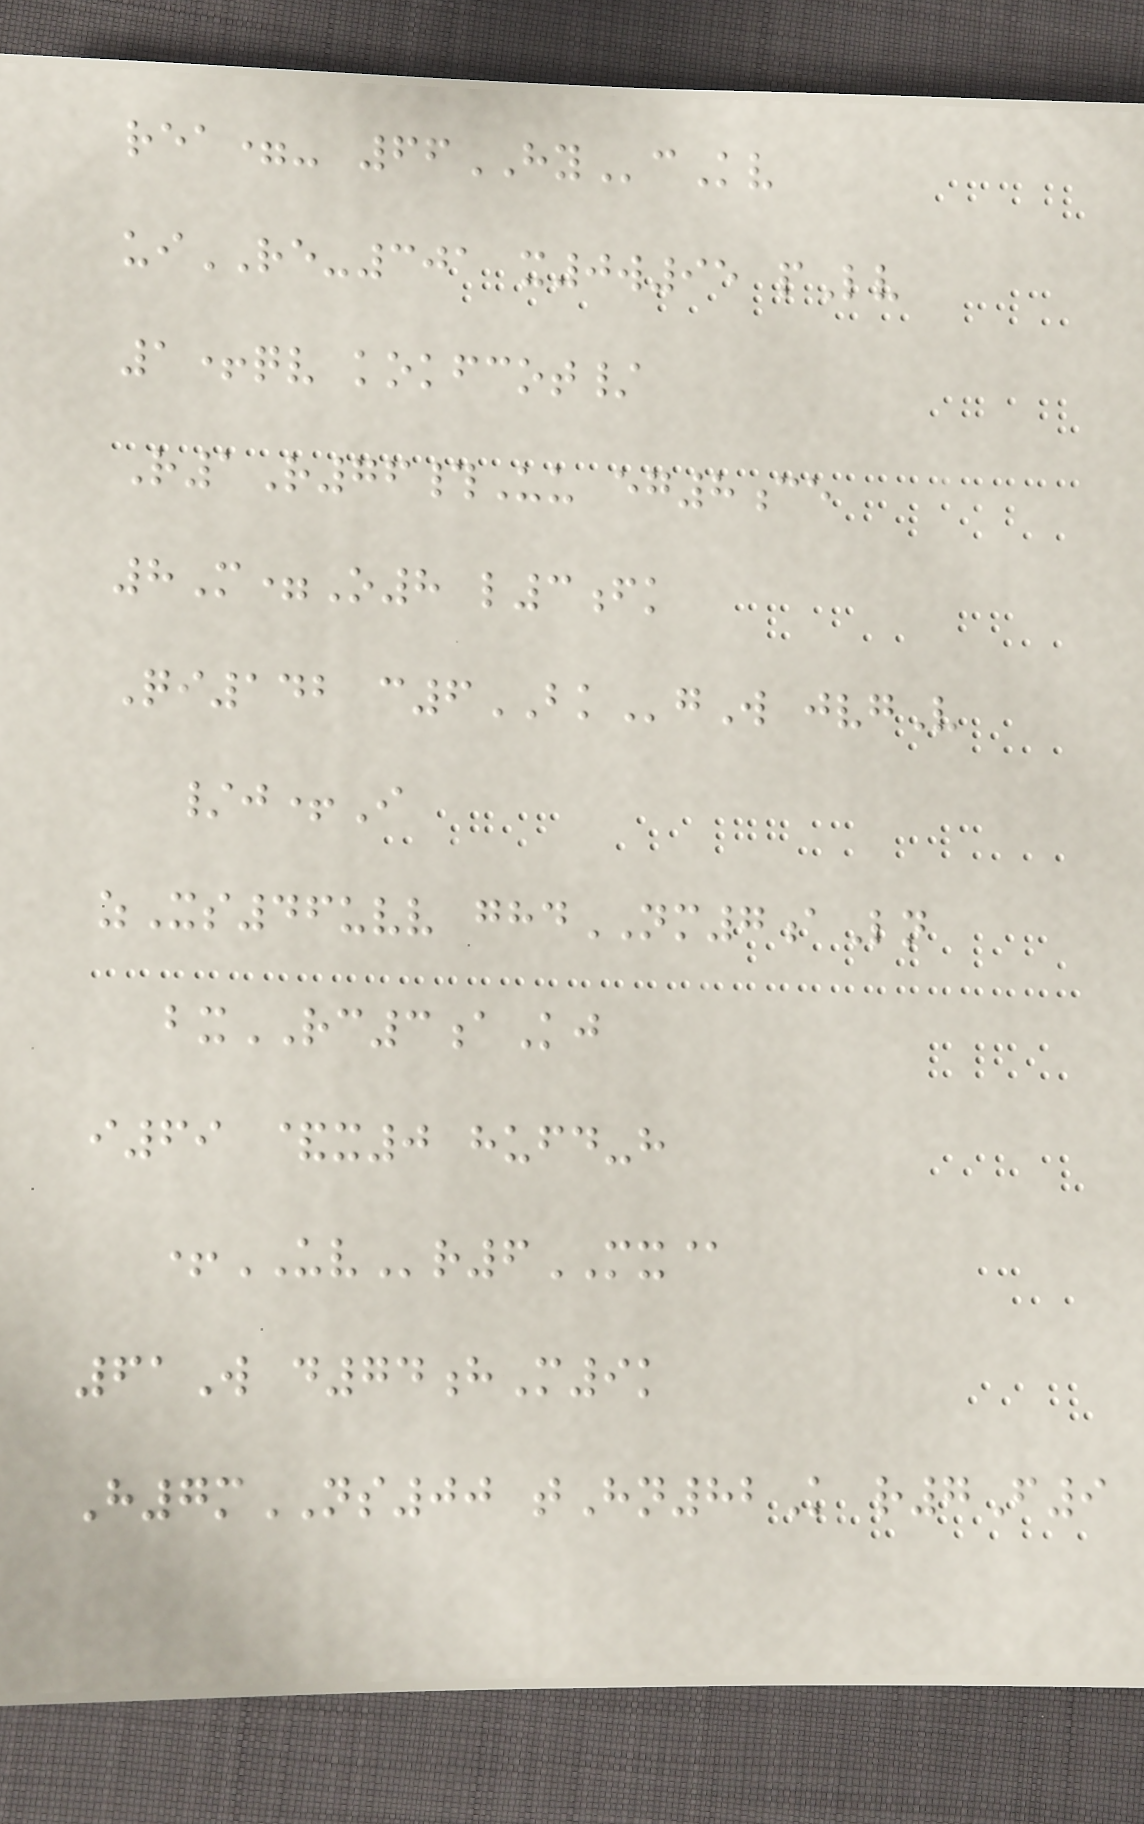rea=- 66HYcKv
uiRE-301 x0w95 pLv
1+qv kokfcot/
R1R76#Uu eg8ce
8M=O8 l3fk
Qi142 c6BKgW jvgV
/j+I
zXs46uvv ghdNM7aLn
bxRC3aKj
i69 &x0 hufd-h
+UVr6MX@
61W d74hM9k
H7mNS00 tHn82K r7F9
